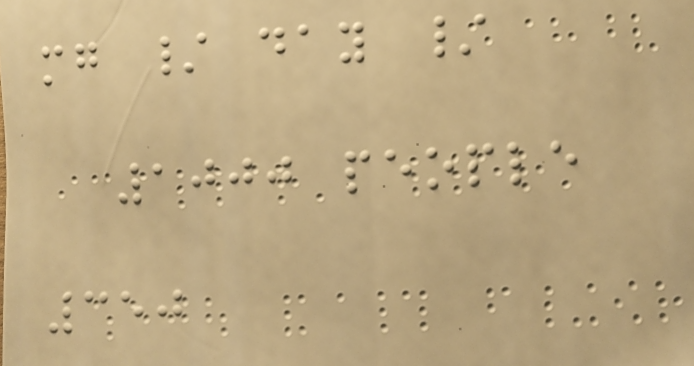mg / day /
1000 people
350
